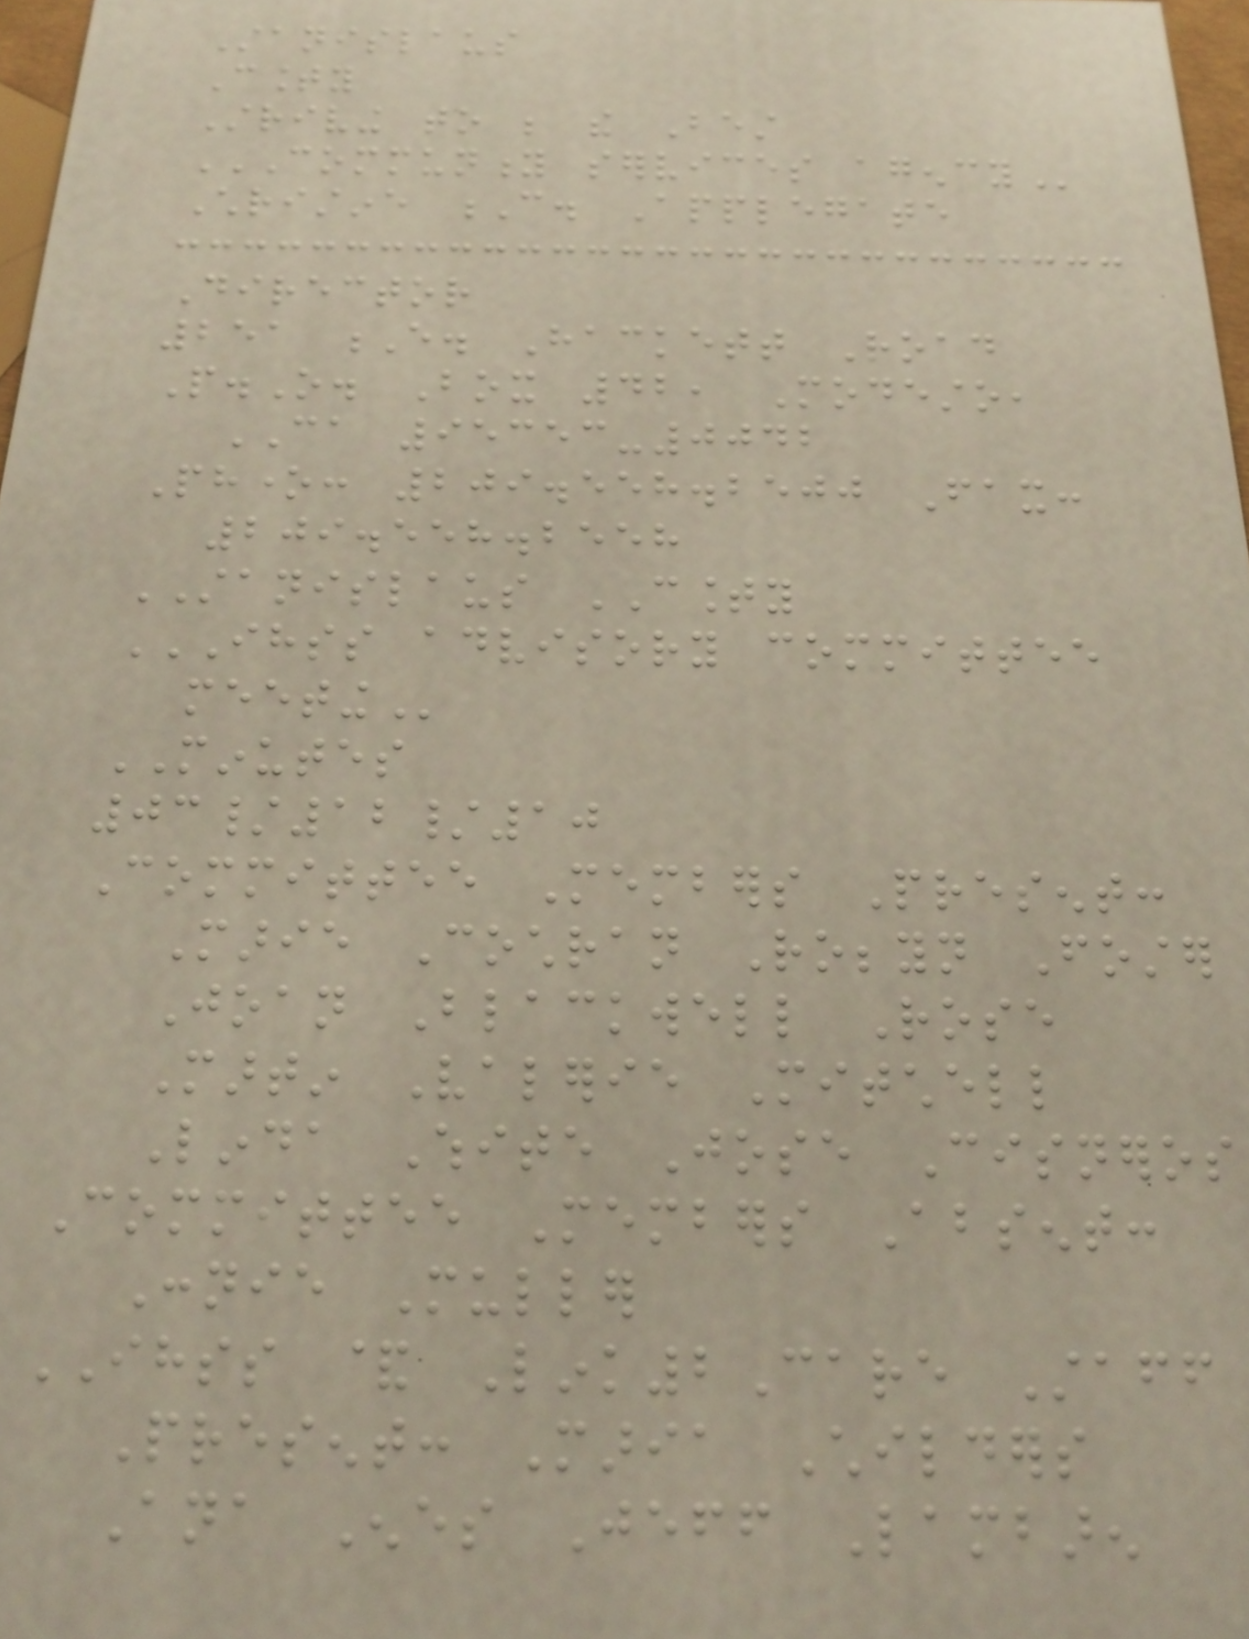Stanislaus
County
Striving to be the Best
COMMUNITY SERVICES AGENCY
Christine C. Applegate
Director
251 E. Hackett Road
P.O. Box 42, Modesto,
CA 95353-0042
Phone: 209.558.2500 Fax:
209.558.2558
STANISLAUS COUNTY
IHSS ADVISORY COMMITTEE
MEETING
MINUTES
03/12/10
Committee Members Present:
Marie Cochran Robbyn Foster
Joan Blackwell Rose
Martin Valerie Mitchell
Linda White Jose Cisneros
Committee Members Absent:
Connie Muller
IHSS & Link2Care Staff
Present: Maria Childers
Ana Enes Jeff Lambaren
